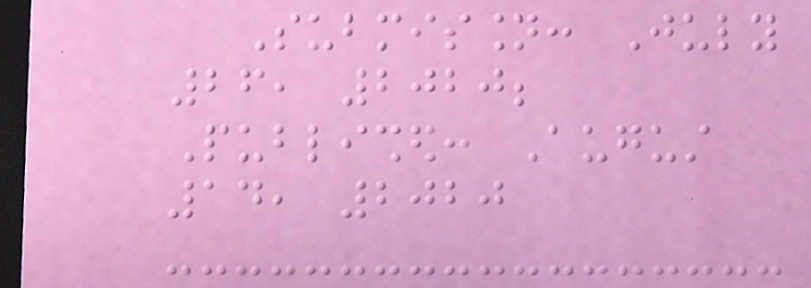Submission: July
26, 2020;
Published: August
14, 2020
